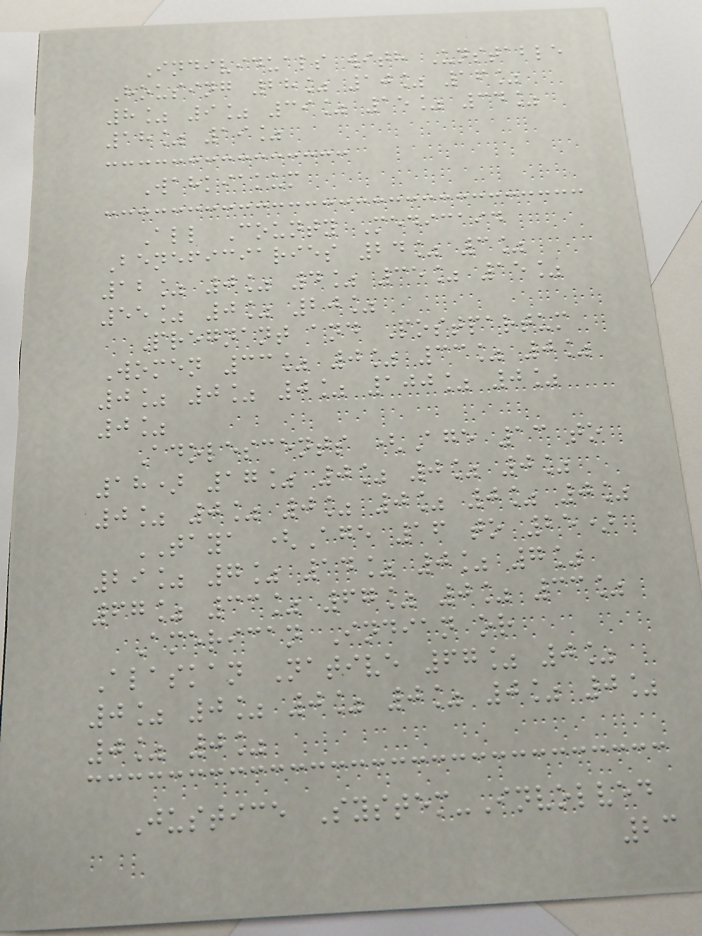Individuals with Unstable
Housing 28% 10% 16%
8% 9% 39% 15% 34%
18% 19%
Wahkiakum
All County Medicaid
Beneficiaries 24% 3%
12% 0% 4% 35% 15%
55% 0% 20%
Pregnant and Postpartum
Women 33% 0% 33% 0%
0% 0% 0% 100% 0%
0%
Adolescents (Age 13 to
18) 17% 0% 0% 0%
0% 0% 0% 0% 0% 0%
TAYA (Age 16 to 25)
29% 7% 14% 0% 7%
67% 33% 67% 0% 33%
American Indian or
Alaskan Native 67% 0%
0% 0% 0% 0% 0% 0%
0% 0%
Justice System-Involved
23
